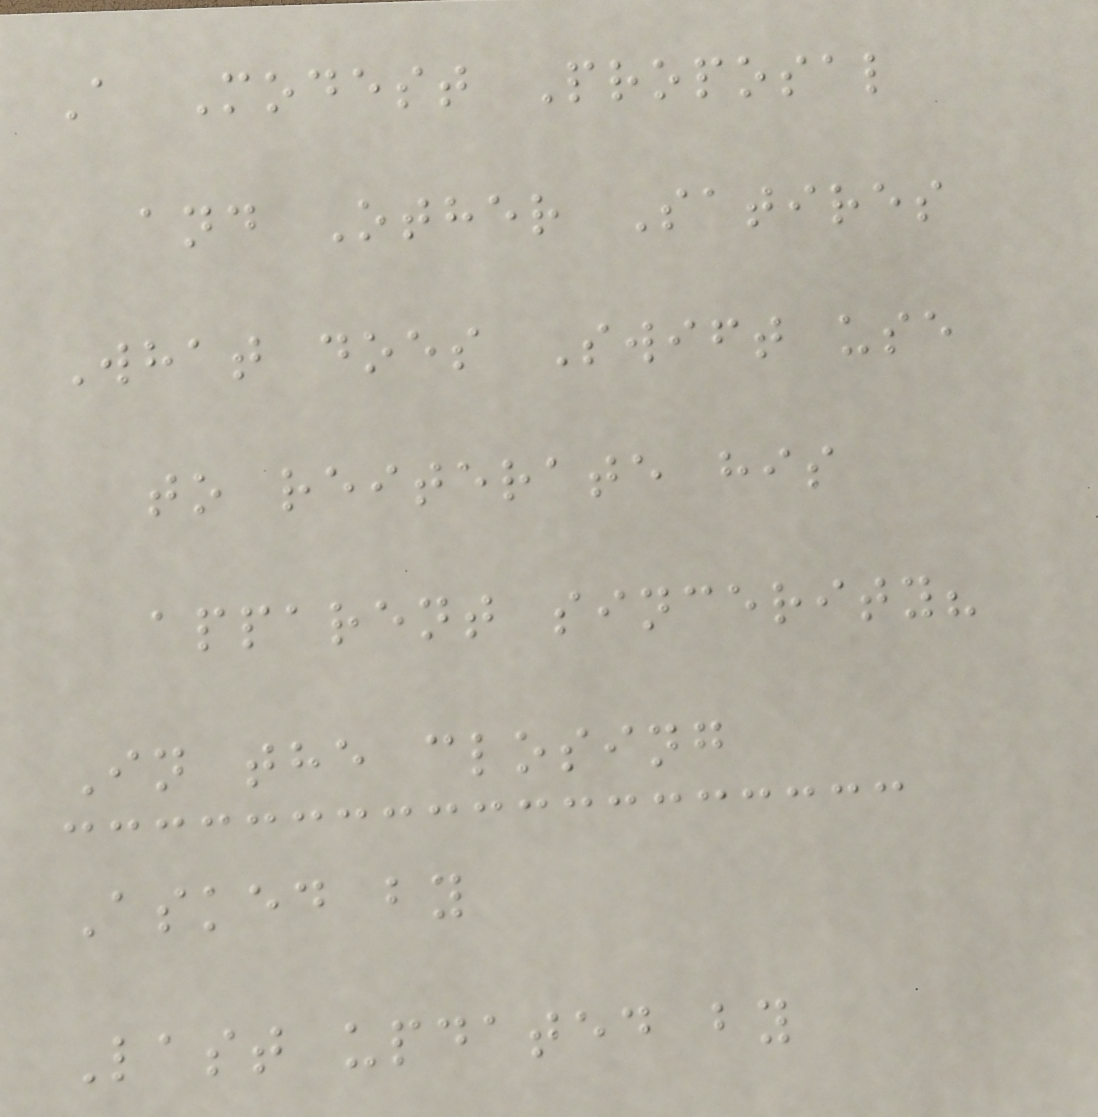A Modest Proposal
and Other Satires
What does Swift use
to reiterate his
apparent sincerity?
In the closing
Asked by
Last updated by
